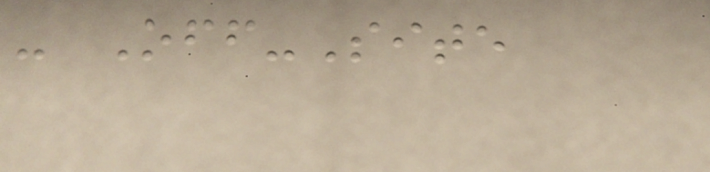- Off-Site
